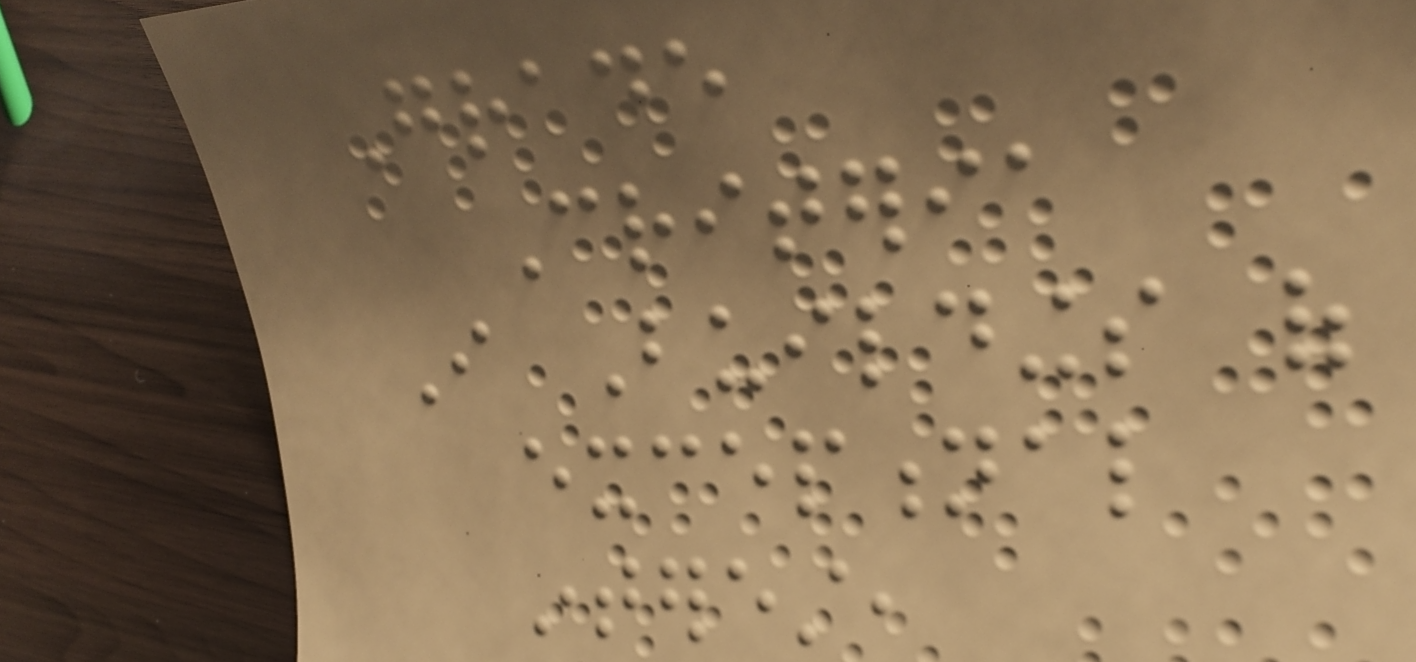Grade
Criteria
I Buildings of
exceptional
interest,
